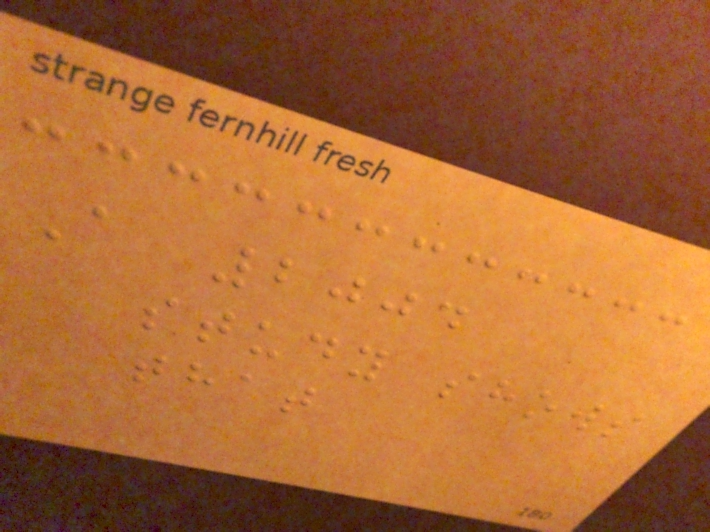A 2004
study shows
that
